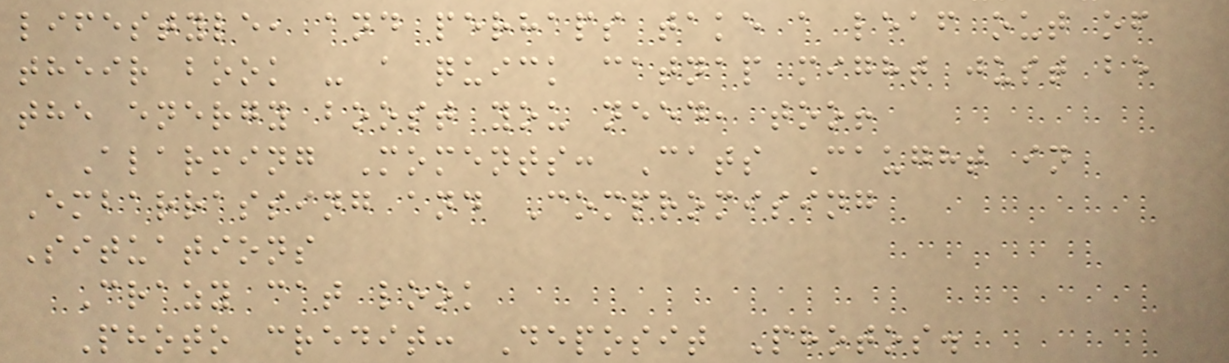lifestyle, and perhaps take a leaf out of
their book - a quick catnap might just be
the energy boost you need, too!
Alarming Moments: Cats Caught in
Embarrassing and Compromising
Situations
Crazy cat look
Photo credit: Deposit Photos.
